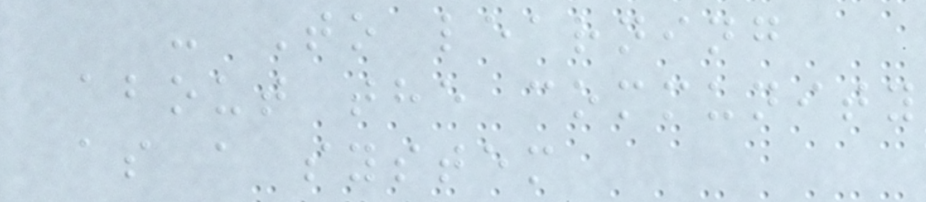- To learning
about the community
as a system
